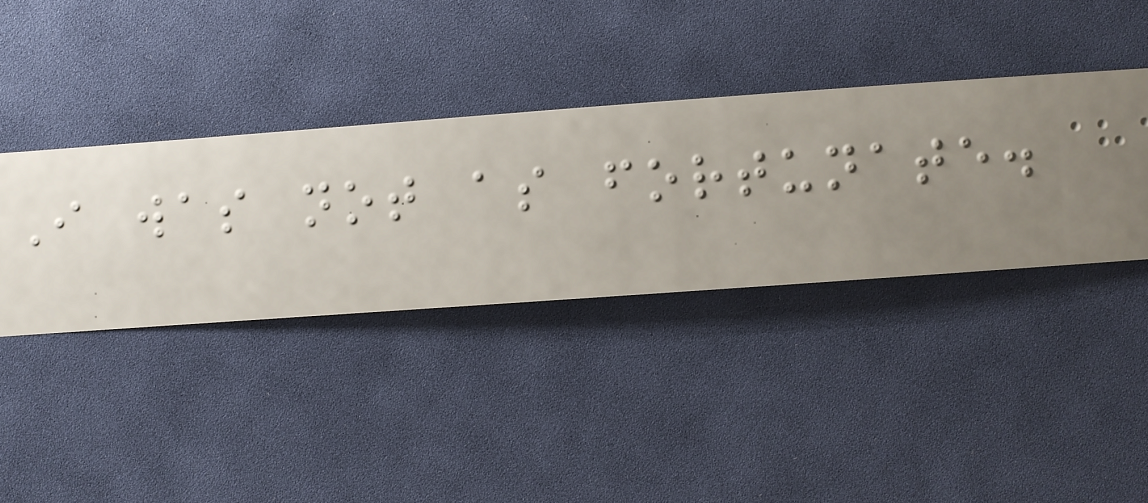I was not as fortunate.
